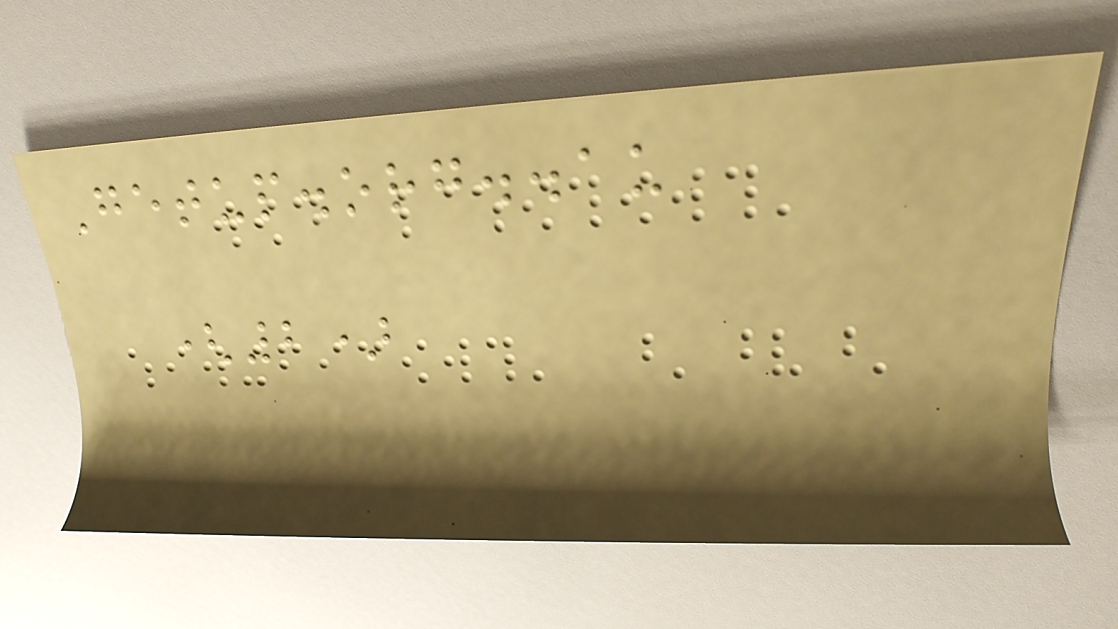Getup.org..au
(2)
